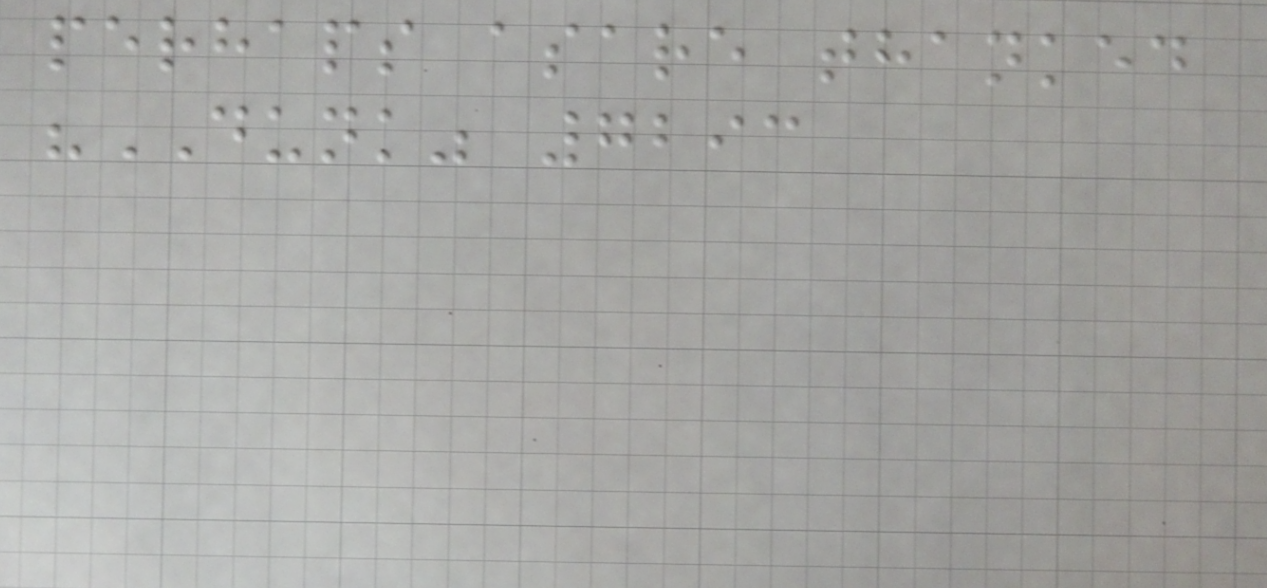perhaps asare thanked
"DUNK" 7293
